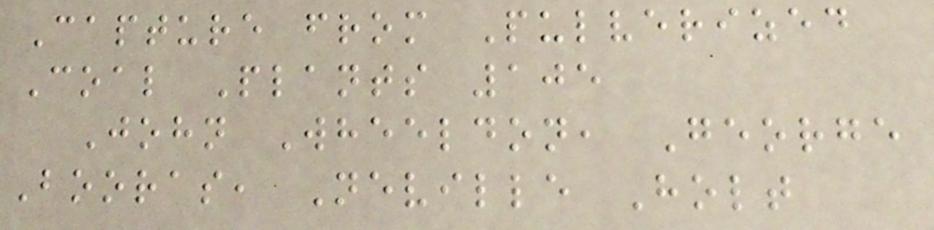Capture from Pulverized
Coal Plants 105
John Wheeldon, George
Booras, Neville Holt
